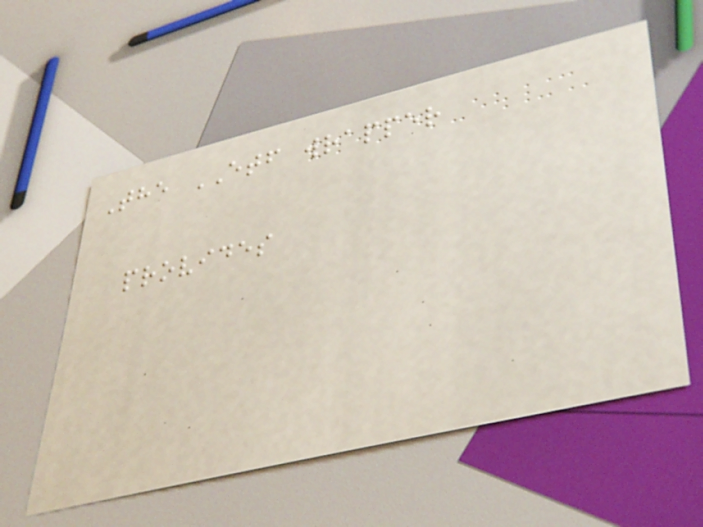The ETF wrapper
provides
